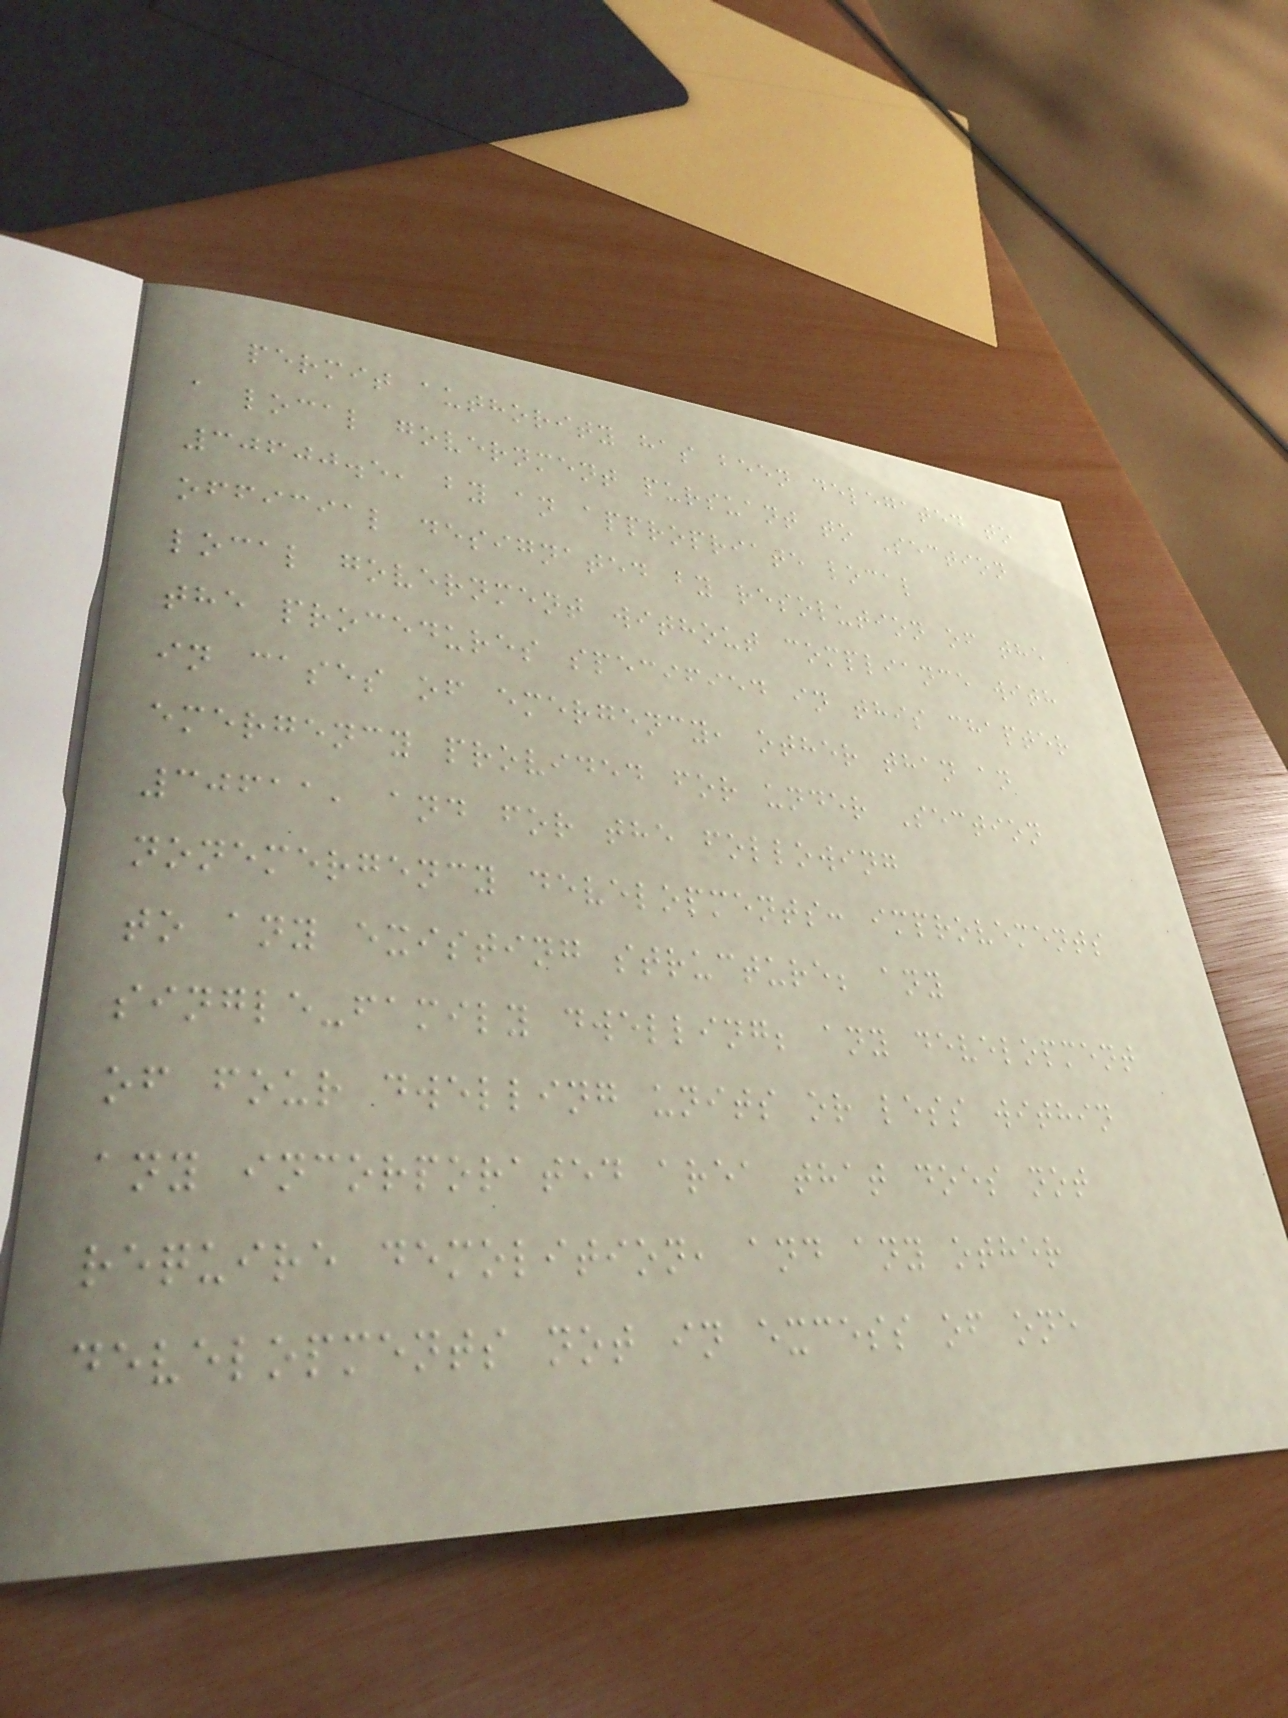permit authority has been delegated to
a local government pursuant to Section
30600.5, by an appropriate local
official designated by resolution of the
local government without compliance with
the procedures specified in this chapter
in cases of emergency, other than an
emergency provided for under Section
30611, and for the following
nonemergency developments: improvements
to any existing structure; any
single-family dwelling; any development
of four dwelling units or less within
any incorporated area that does not
require demolition, and any other
developments not in excess of one
